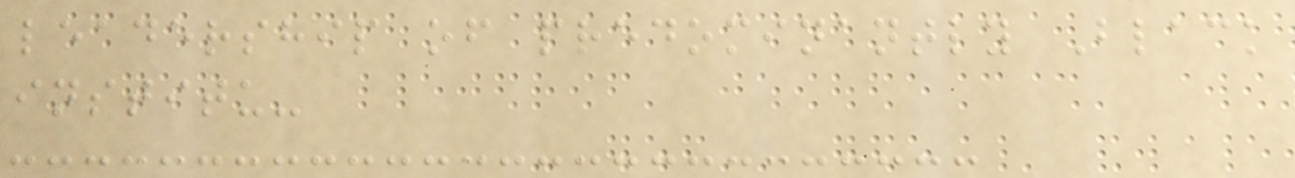leadership of predominantly Black
institu-
